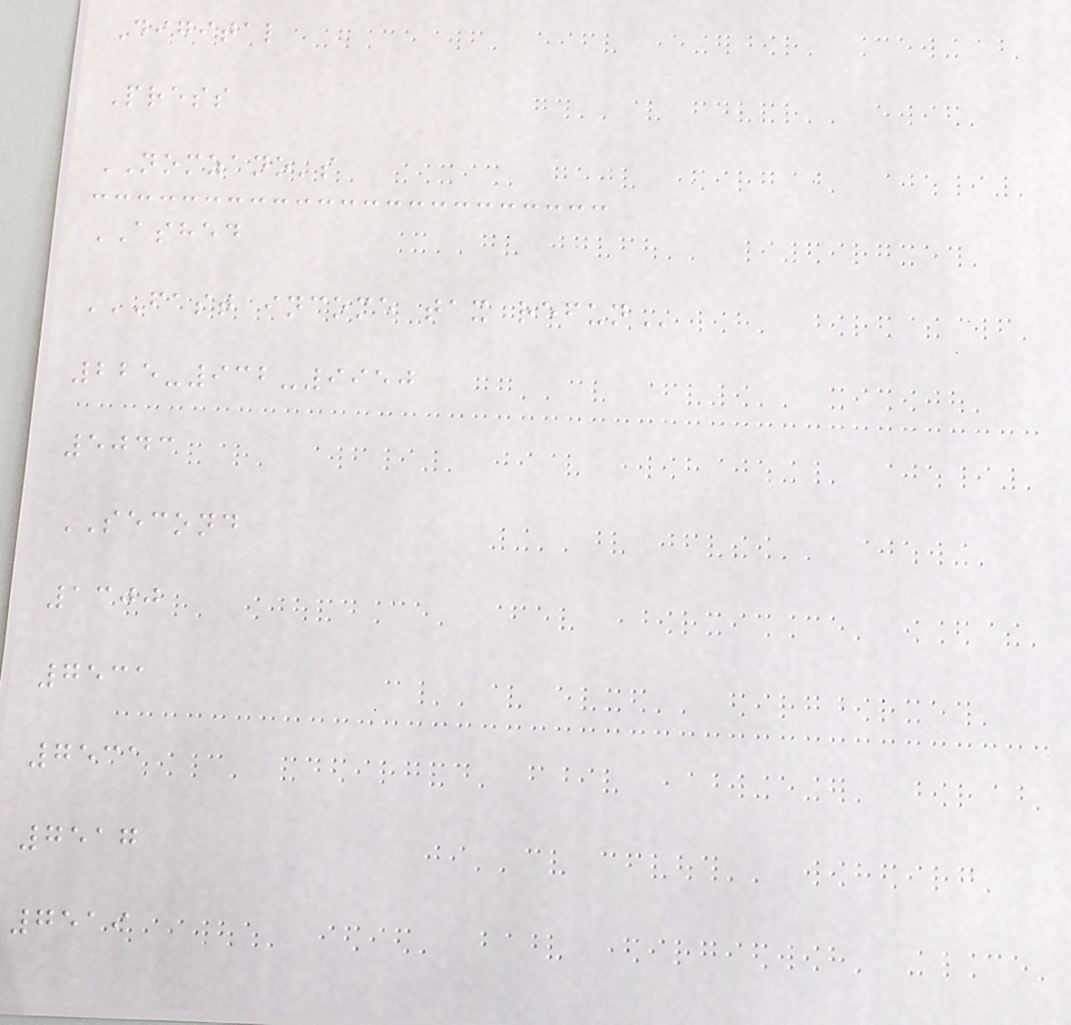Digital
Press
NOMZANO's
ASHED
FAST INCOME TAX REFUN
225-932-9950
5043
SECOND
1300
7531
7531
7517
7519
